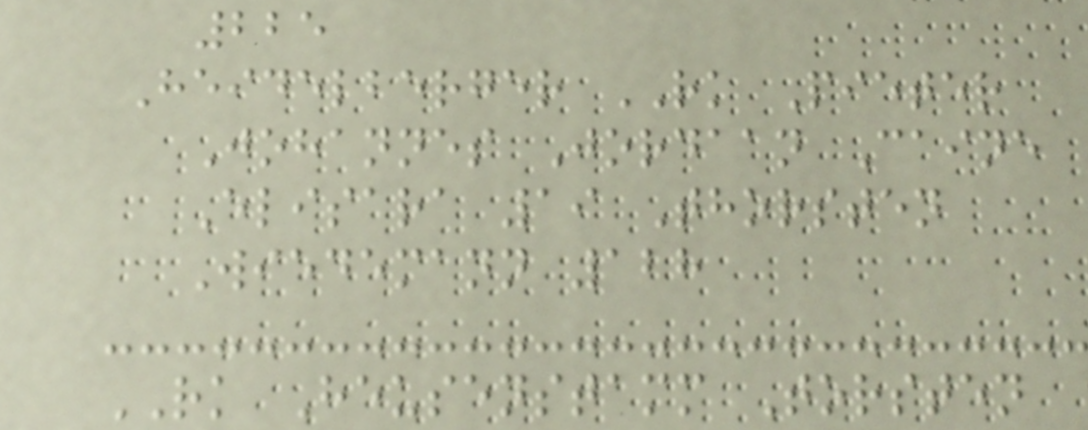225
Heidelberger RK Pieter
Johannes Jordaan Caine
Elisara 19 Thorsten
Wiedemann 128
RK Heusenstamm Torsten
